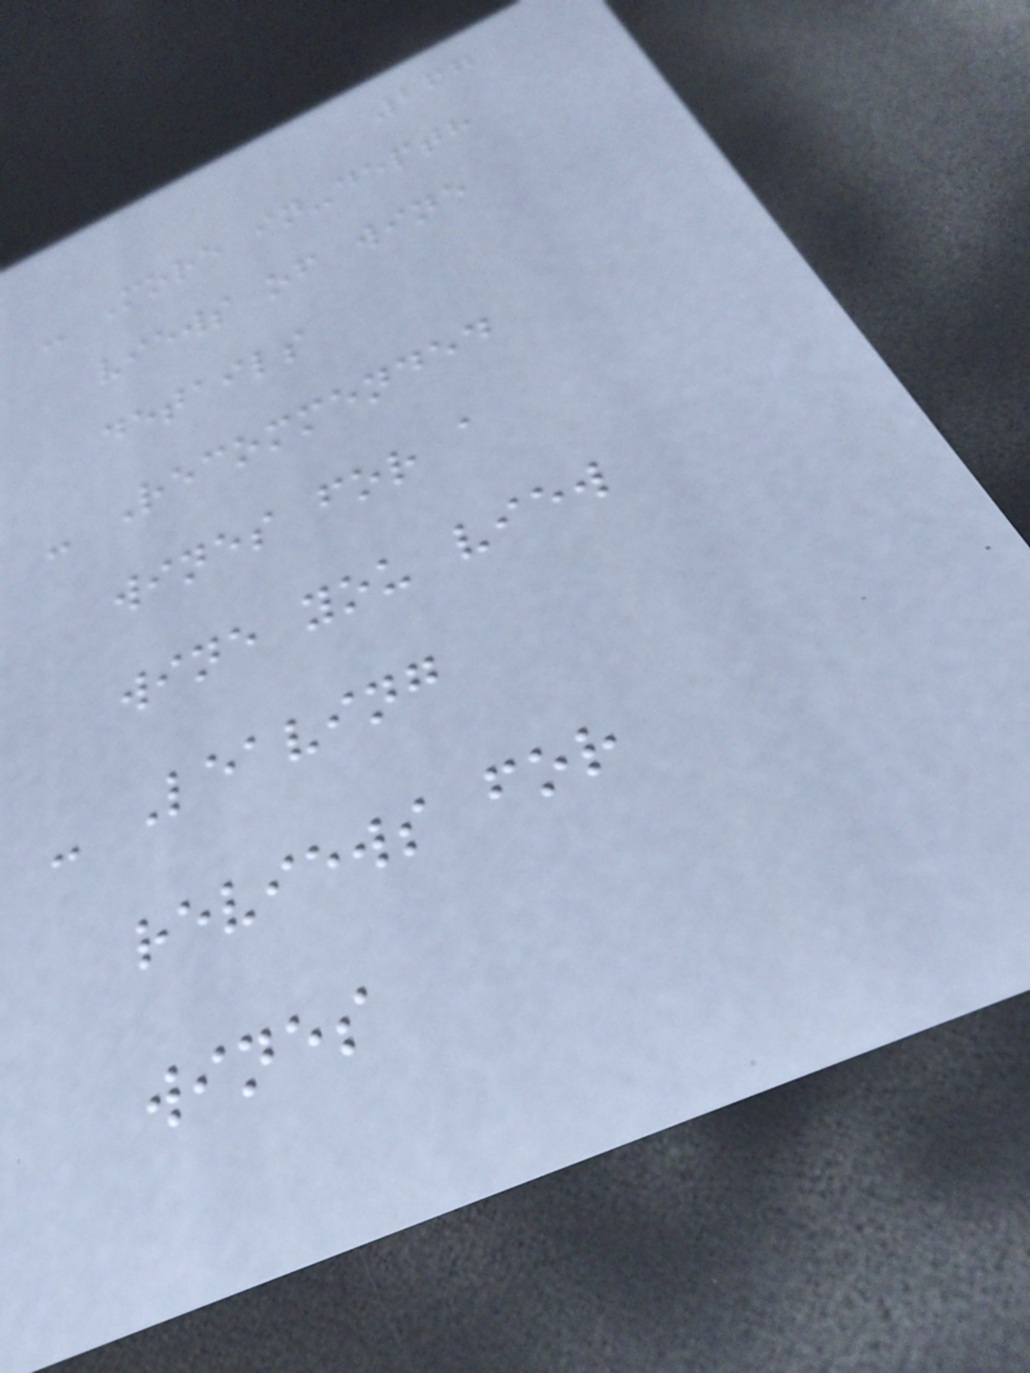267
- More in-depth
views of wine
details
- Recommended
wines for a
wine you view
- Leaving
reviews for
wines
